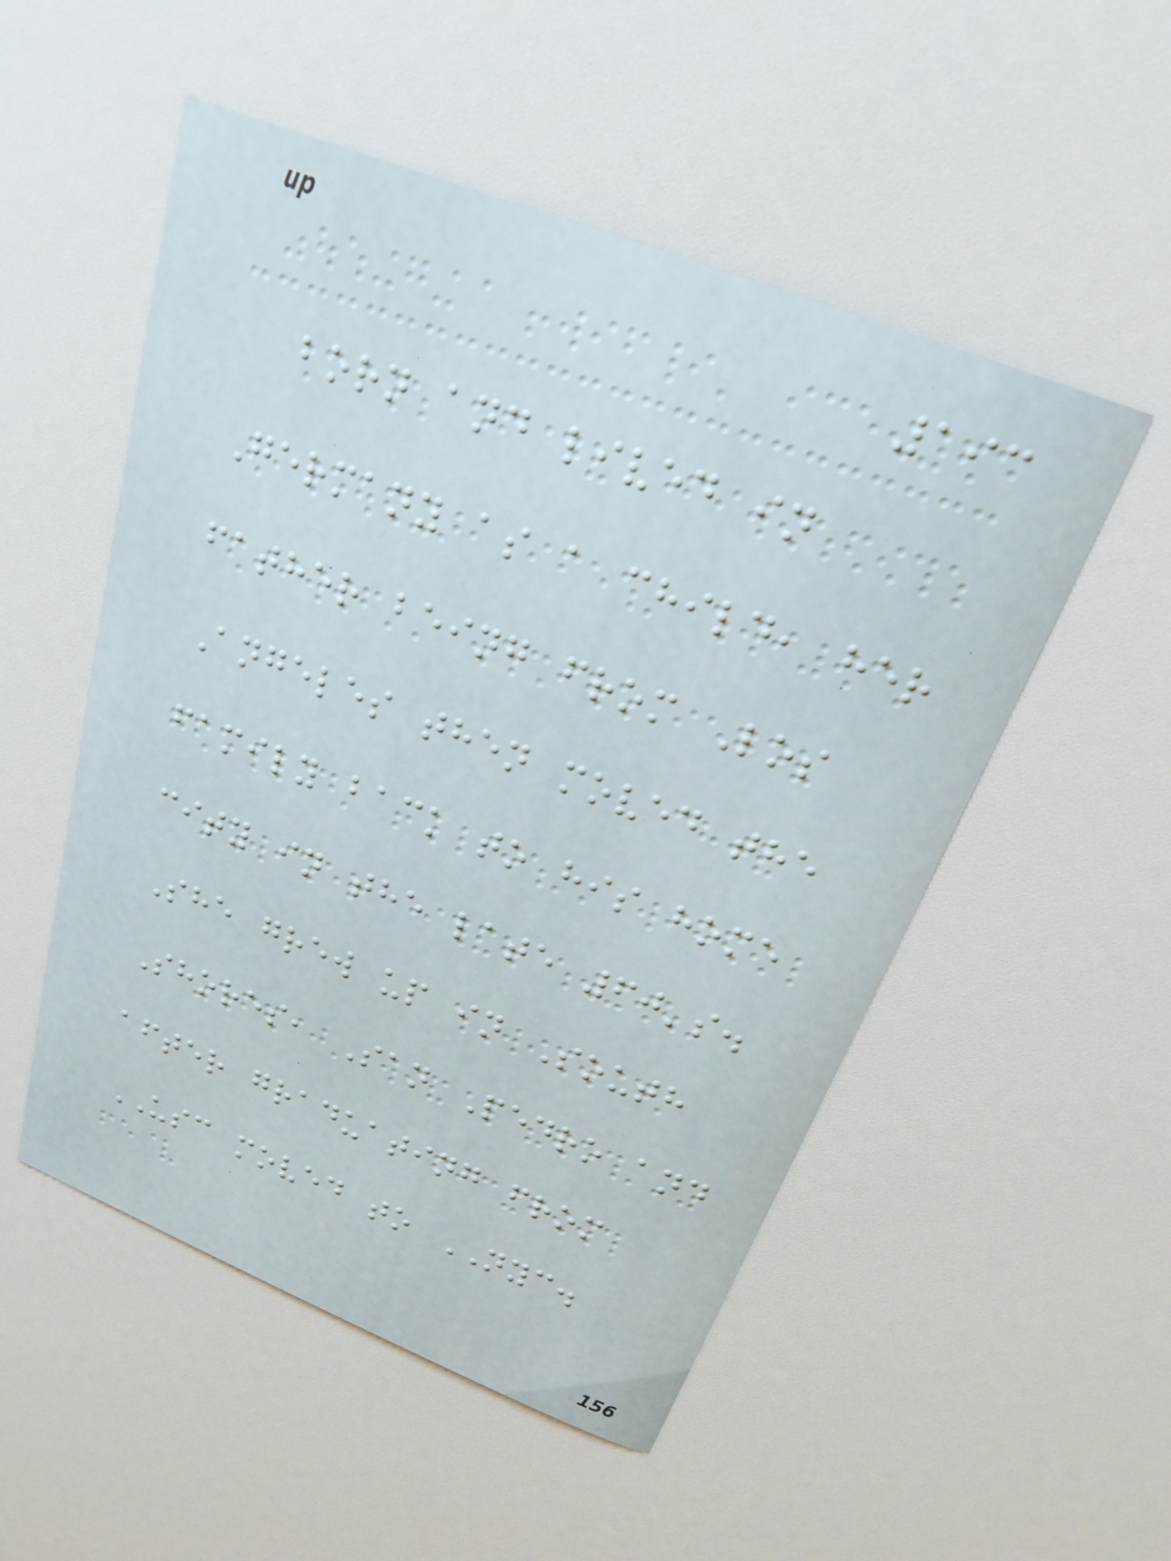193
born and lived in
Germany as a child, her
father being from Los
Angeles then moved the
family back to his home
city in the late 60's.
She grew up in South
Shores, San Pedro and
after graduating from
USC moved to NYC.
